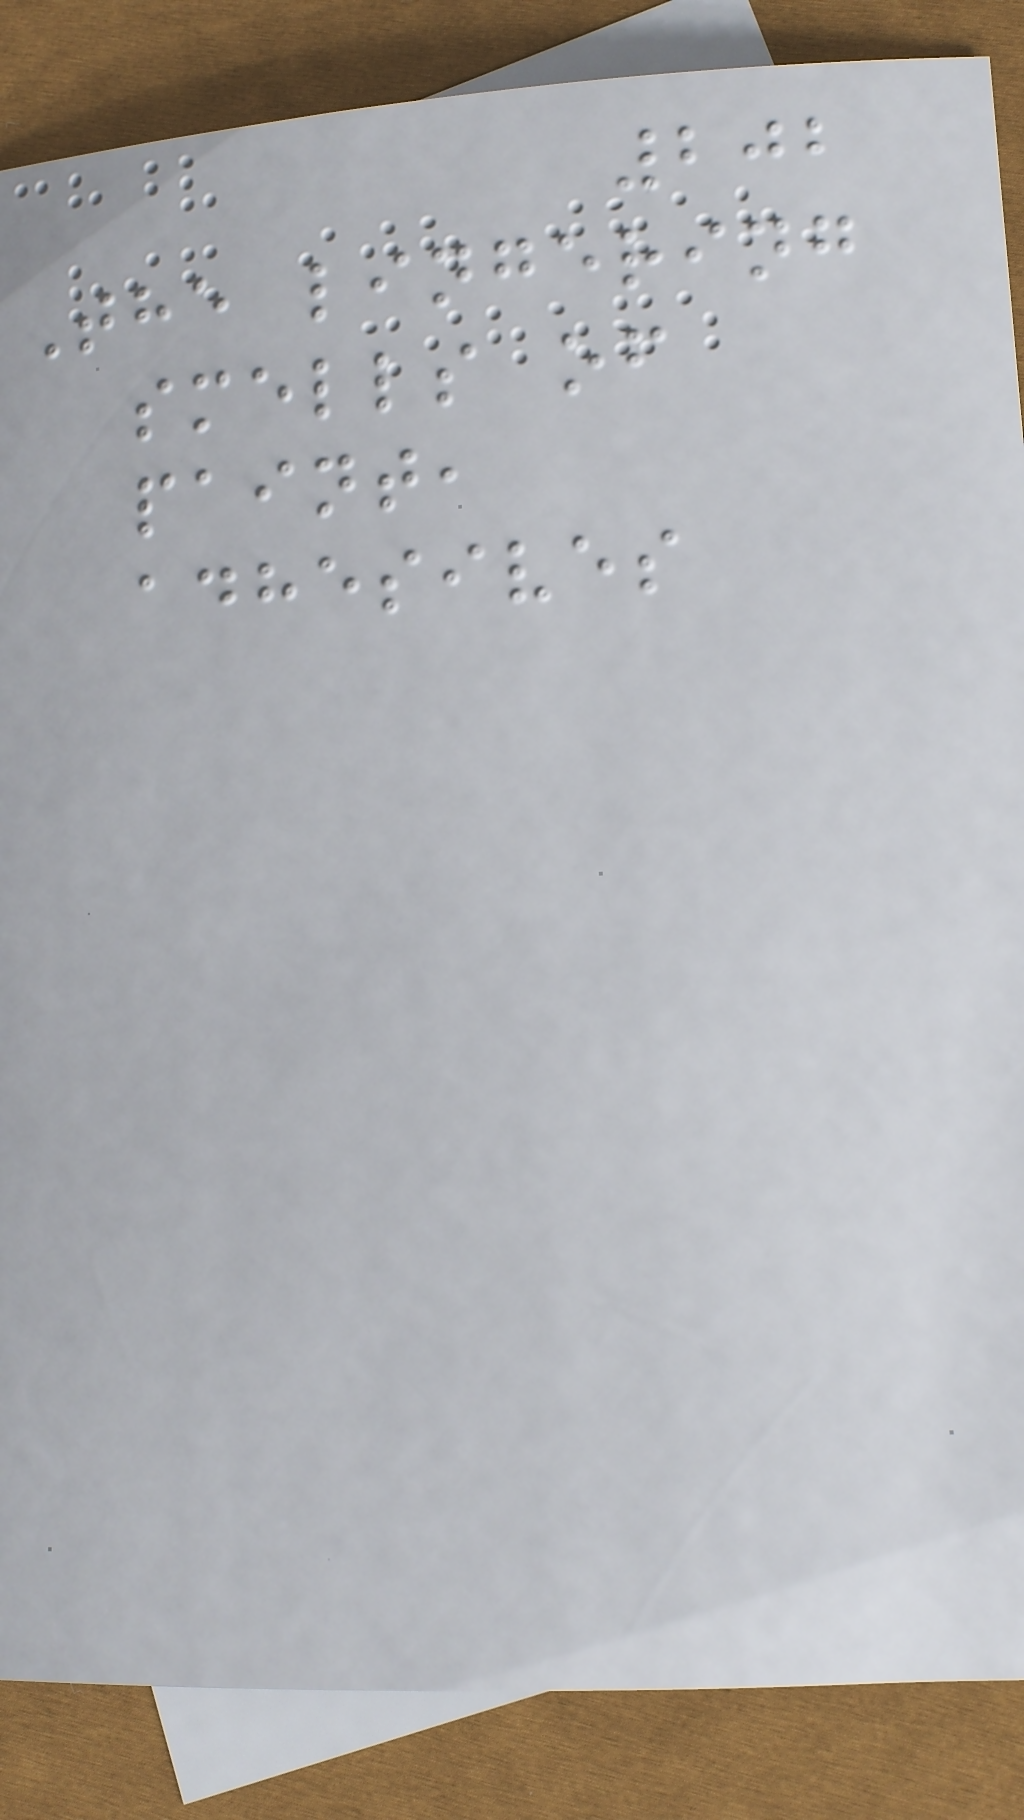202
The lingering
smells of
paint,
adhesives
